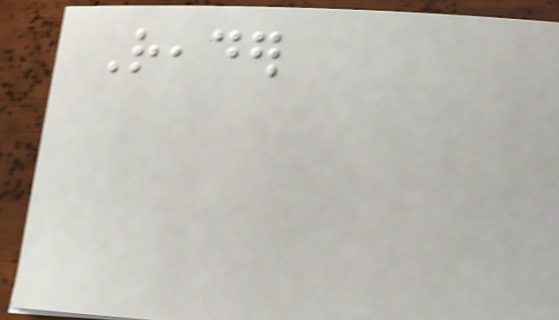Reader
